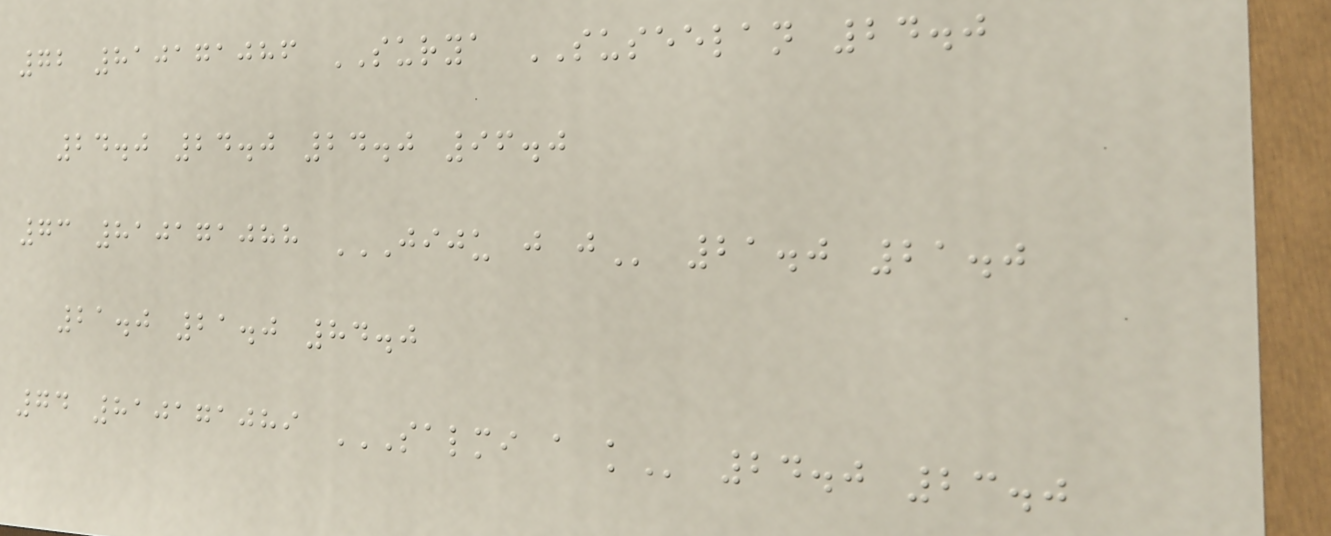72 810171086 SURYA SUSEELAN 24.0
24.0 24.0 24.0 96.0
73 810171088 JIJU J J 21.0 21.0
21.0 21.0 84.0
74 810171089 SALMI A K 24.0 23.0
